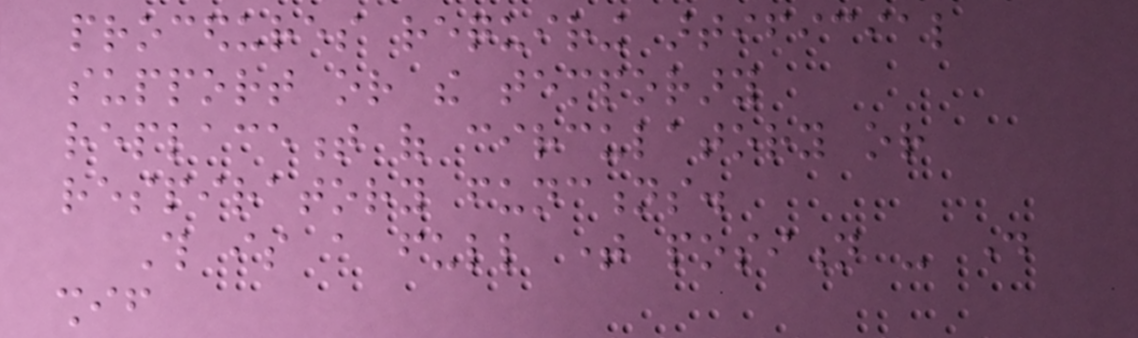procedures requiring artificial
support or the temporary
replacement of circulatory or
respiratory functions.
This is a full time position - day
shif
